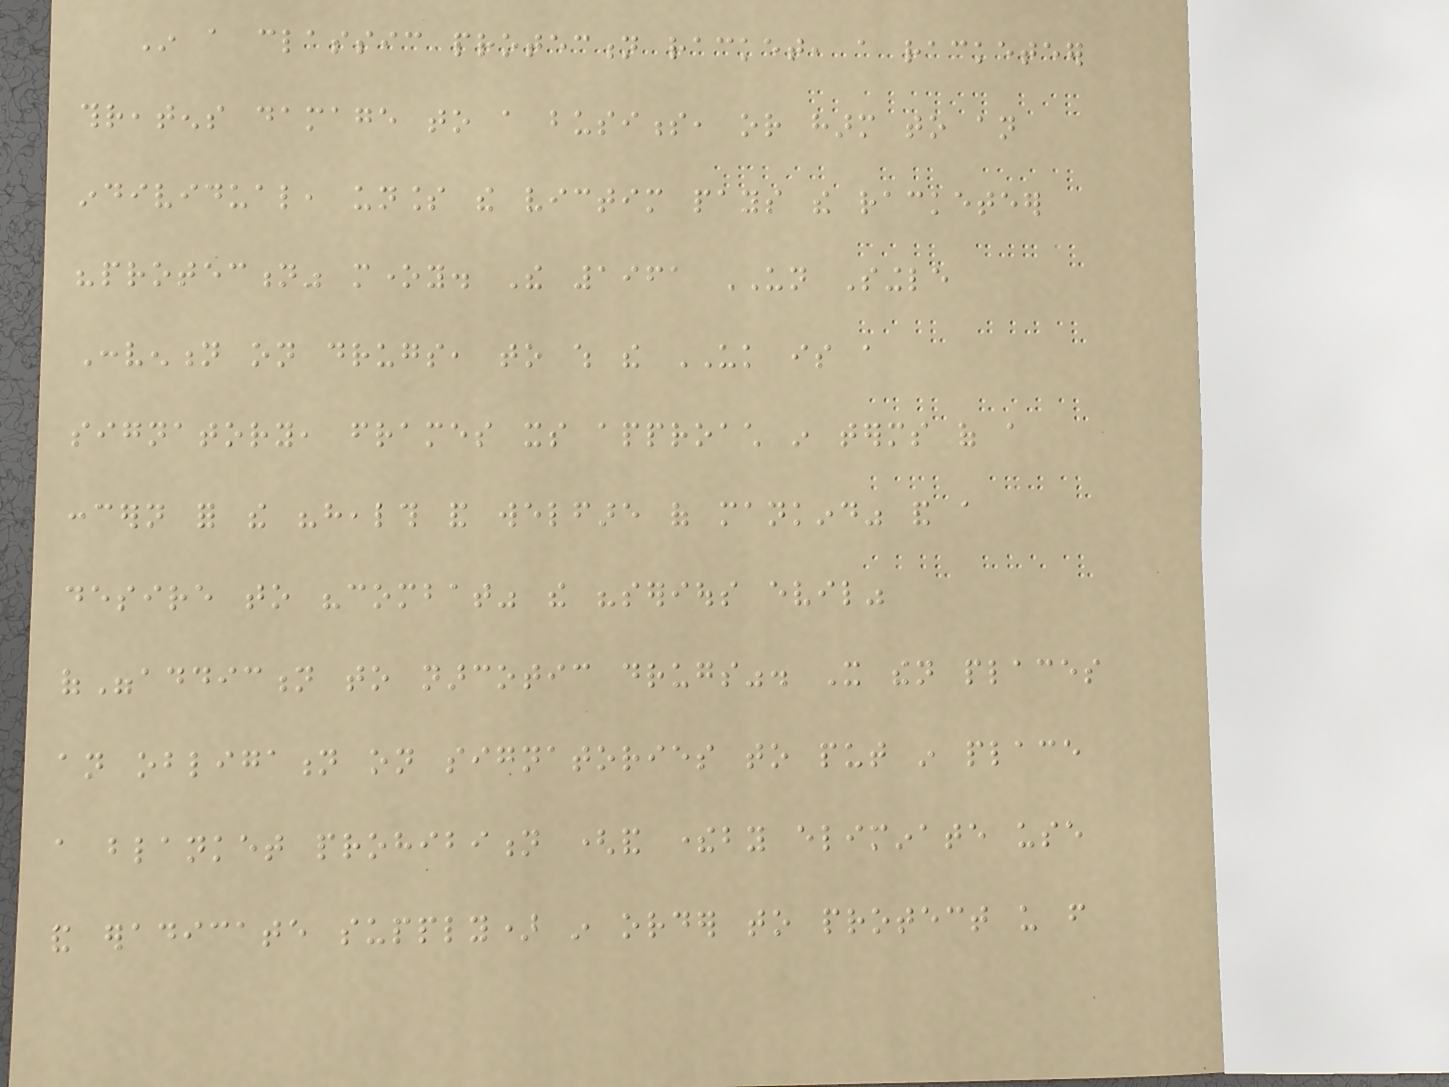In a classic protection racket, a racketeer
threatens damage to a business, or harm to an
individual, unless the victim pays the racketeer
"protection" money. The 1961 UN Single
Convention on drugs, to which the UK is a
signatory, frames its approach in terms of a
concern for the "health and welfare of mankind" and a
desire to "combat" the "serious evil"
of"addiction to narcotic drugs". It then places
an obligation on signatories to put in place
a blanket prohibition (and thereby eliminate use
and eradicate supply) in order to protect us from
